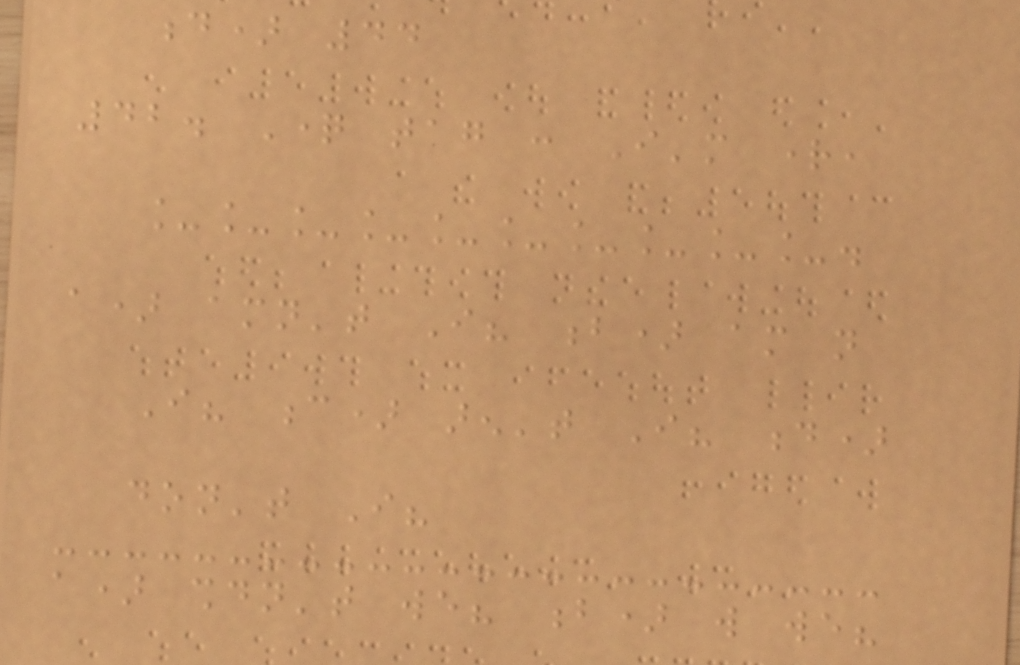d) 44
42. Question tag : I'm right,
__________.
a) amn't I? b) am not
I? c) aren't I? d)
don't I?
a) shouldn't we? b) will we?
